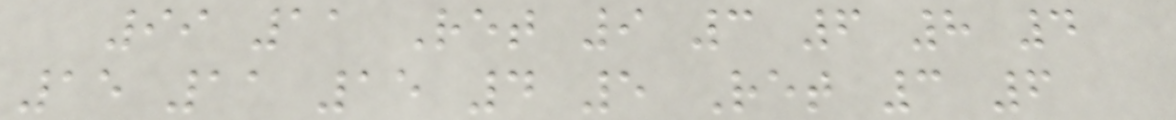99 11 Ret 9 3 6 8 4
15 11 15 4 5 Ret 3 6
